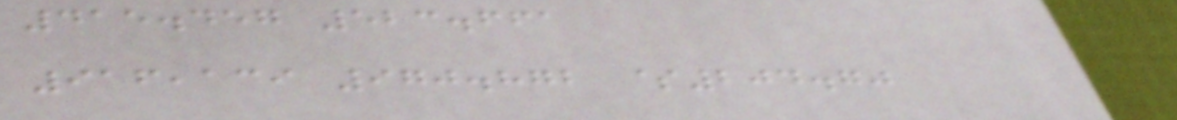415.457 523.661
916,139 970.872 $204.70
